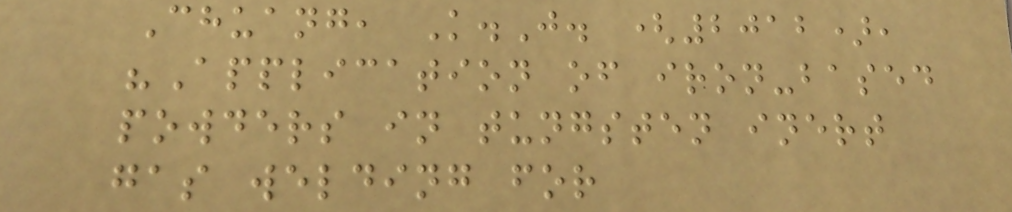Chuang, K.J. (2012),
"Application of iron-based
powders in tungsten inert
gas welding for
